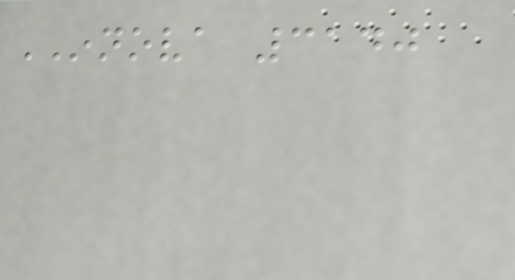INNOVA 3140
